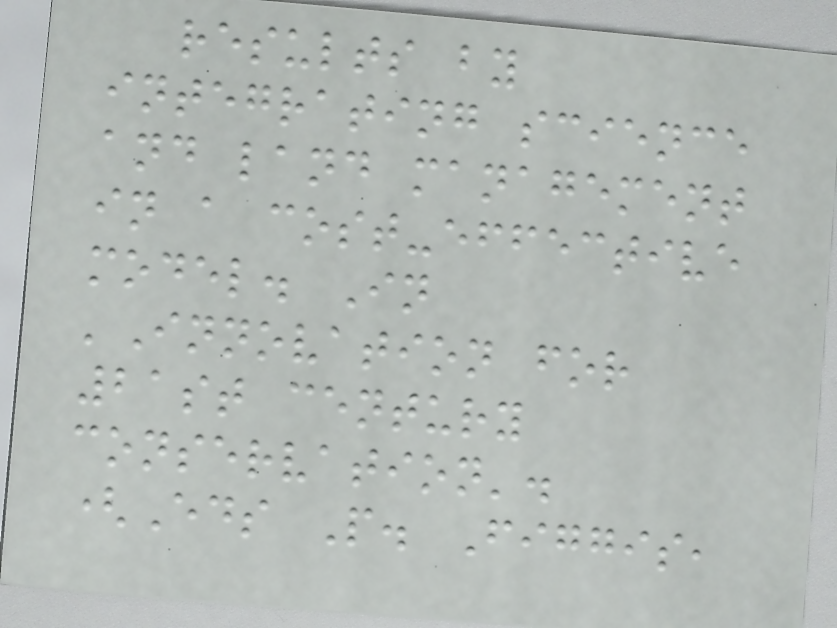results by
integrating science
and land management
in a cost-effective
model. In
'Innovation for
21st century
conservation'.
(Eds P. Figgis,
